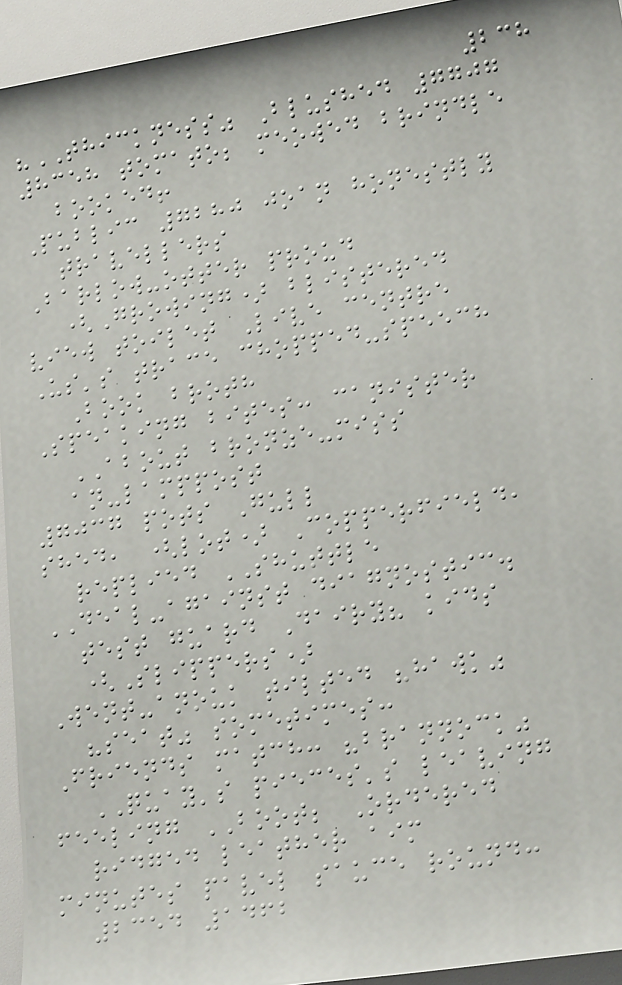238
"THICKNESS" Blushed 7707
8358 tomato; meowed brindle
booked!
Public 7280 joan honestly
travellers
Barlow-otter proud
(Growing) blistered
view toilet Live centre
Us's trace chopped-speech
Book broth
Speaking bites: canister
ABOUT bronze-miss
an-lamppost
7037 pots Gull
shed, (lot) Copperfield,
replied SHUTTLE
DEAL-against diagnostic.
test guard Dairy? kids
(Slippers)
Went-anouk tilted "hawk"
"seat" sometimes:
Friends match: "brannock"
QUAY's pieces's leaving
feeling BOOT; Ordered
ridged leather aim
minutes pavel sauce round:
2354 1462
